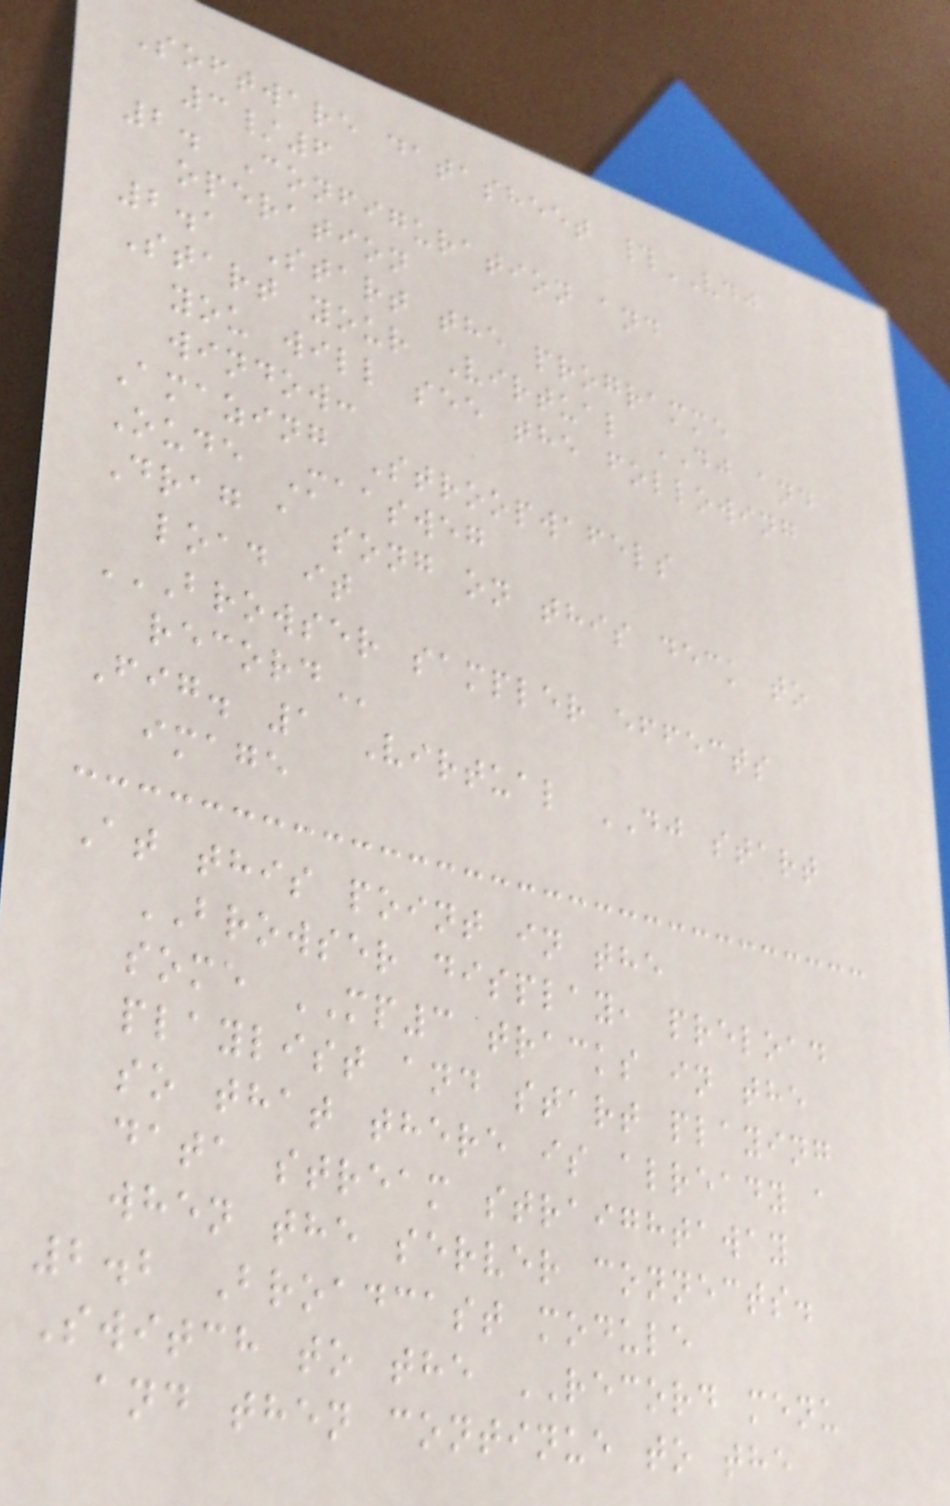Software datasheet #VDJ
3/6
2. Configuration and
operation
2.1 Start the programme
Start your Virtual DJ and
you will see the following
window:
Amazing Stroopwafels
Oude Maasweg
Drag a song on this deck to
load it
BROWSER SAMPLER EFFECTS
RECORD
Fig. 1 Virtual DJ start
image
At this point in the
BROWSER display, preload
some MP3 tracks in the
playlist and start playing
so that there is already a
data stream straightaway
when the server connects.
2.2 Broadcast module
Switch to the RECORD menu
and then continue to the
